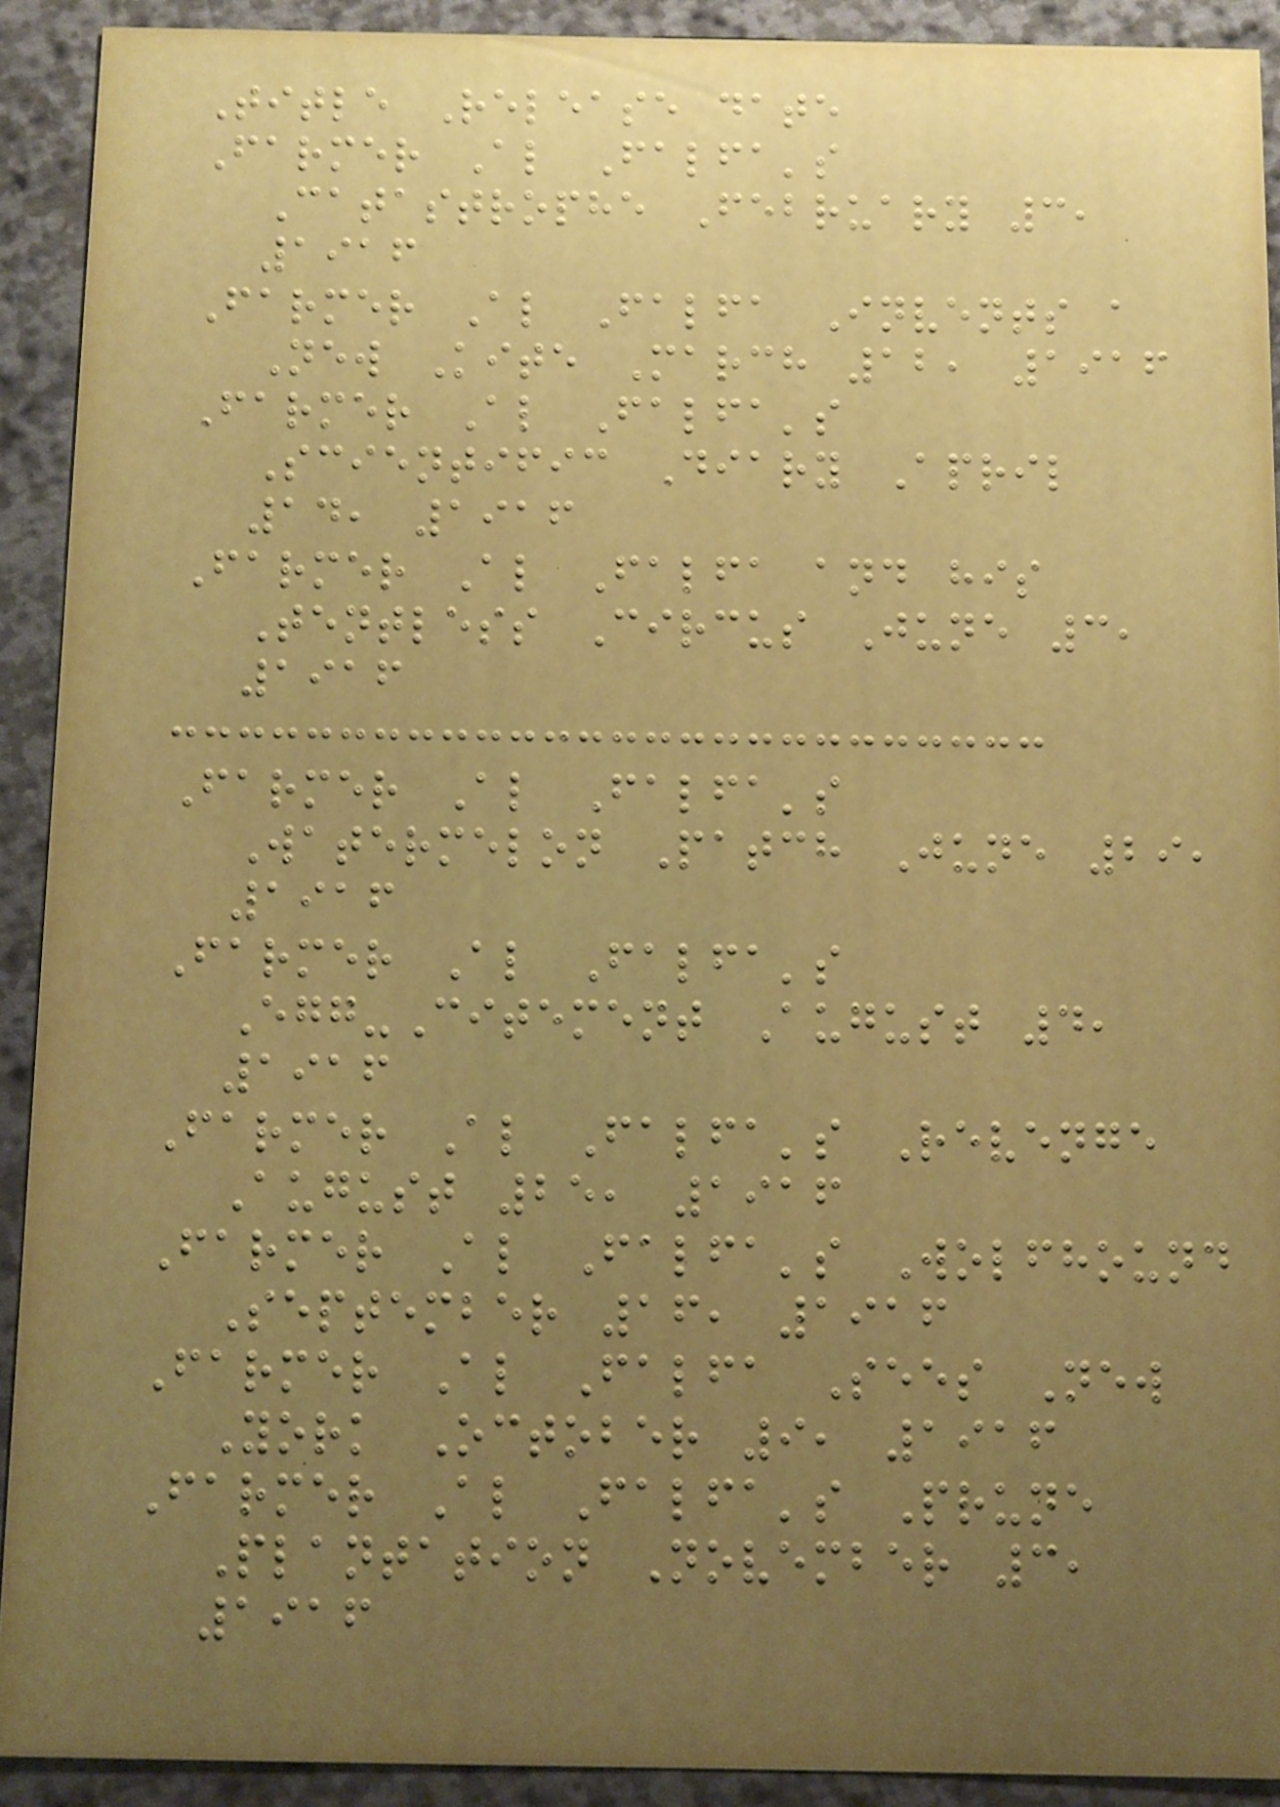Title Release date
Farmer Al Falfa's
Catastrophe February 3,
1916
Farmer Al Falfa Invents a
New Kite March 12, 1916
Farmer Al Falfa's
Scientific Diary April
14, 1916
Farmer Al Falfa and his
Tentless Circus June 3,
1916
Farmer Al Falfa's
Watermelon Patch June 29,
1916
Farmer Al Falfa's
Egg-Citement August 4,
1916
Farmer Al Falfa's Revenge
August 25, 1916
Farmer Al Falfa's Wolfhound
September 16, 1916
Farmer Al Falfa Sees New
York October 9, 1916
Farmer Al Falfa's Prune
Plantation November 3,
1916
